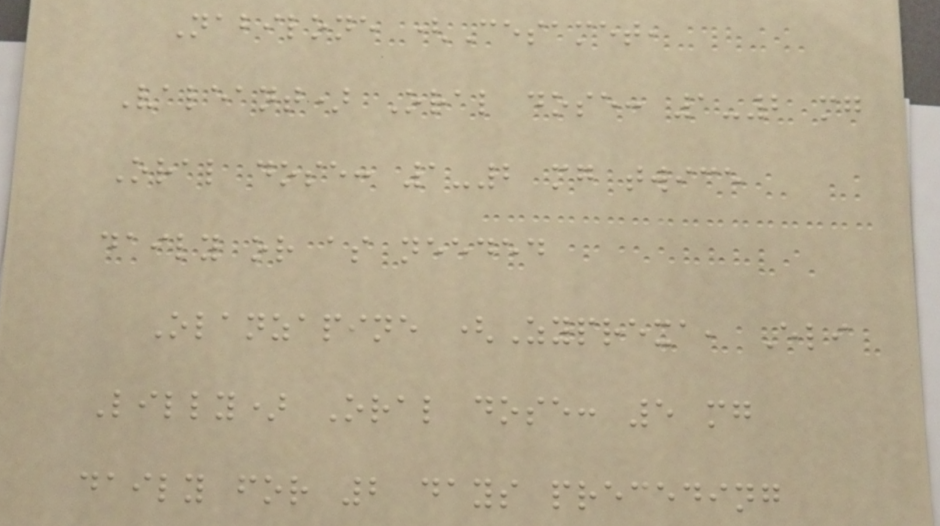Nabilone (Cesamet,
Valeant) Oral dose: 1-2 mg
Oral dose: 1-2 mg twice
daily or as needed
Olanzapine (Zyprexa, Eli
Lilly) Oral dose: 5 mg
daily for 2 days preceding
